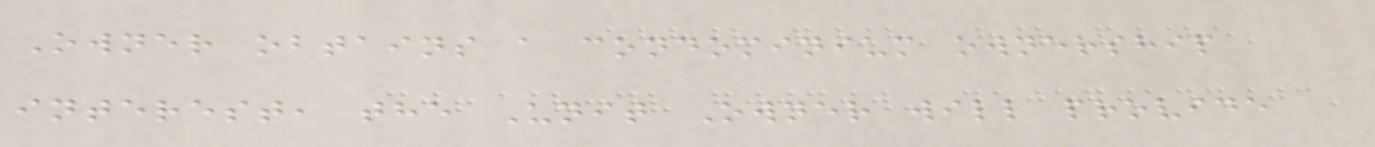Owner obtains a condominium ownership
interest, the Unit Owner will provide
